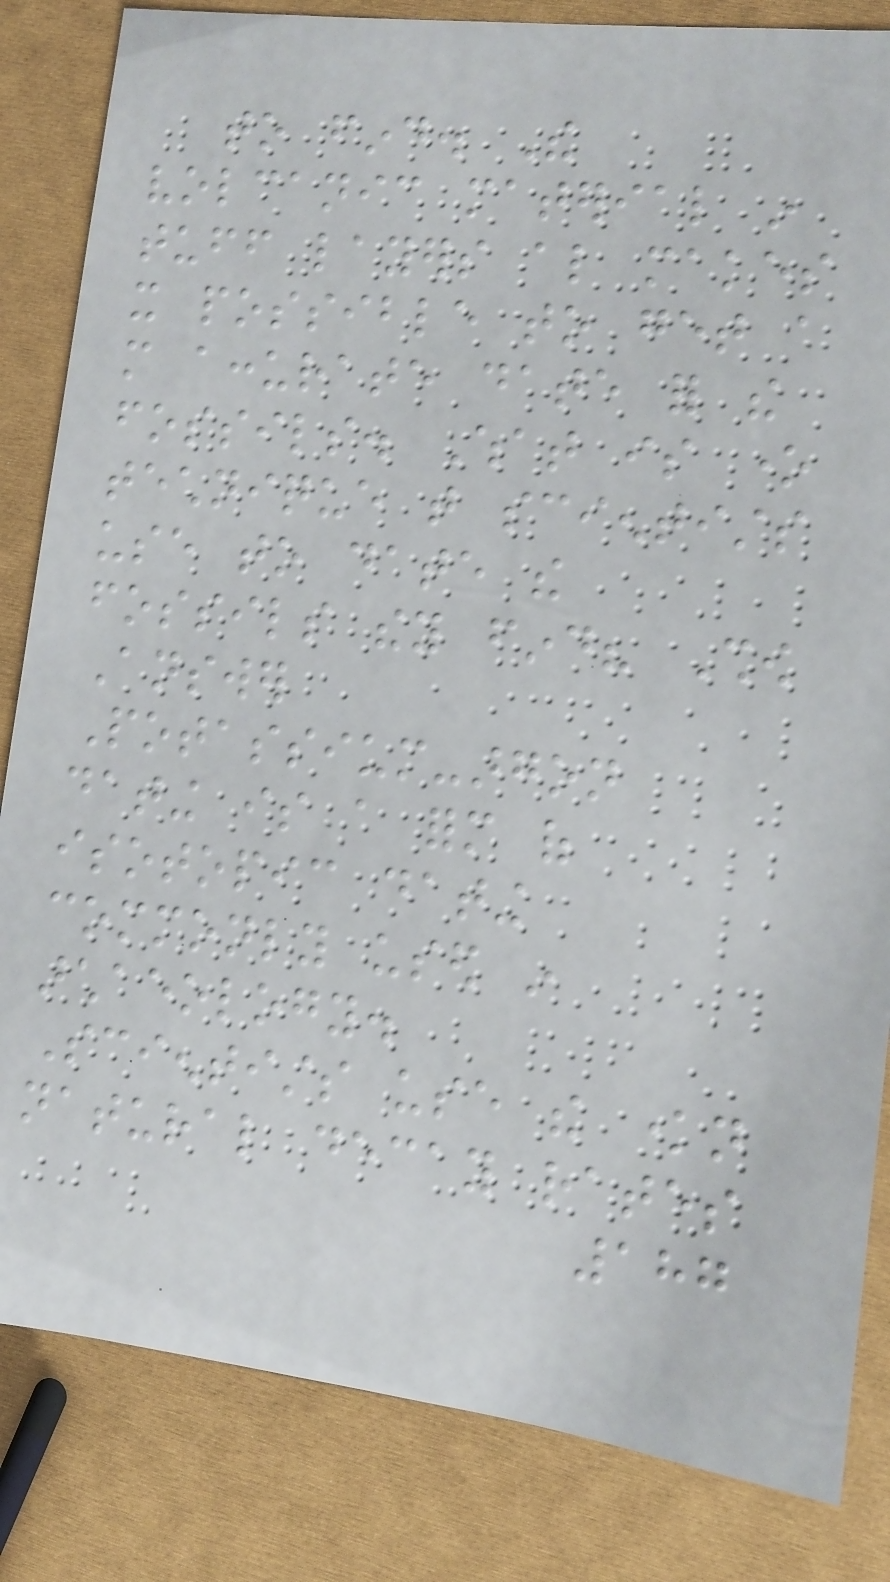to find. The
volcanic material in
tuff layers also makes
it possible to get a
more accurate date for the
fossils. What is one
technique that scientists
use to date the
fossils they find? Show
Answer
Potassium-argon
dating is a form of
isotopic dating
commonly used in
archaeology.
Scientists use the known
natural decay rates
187
